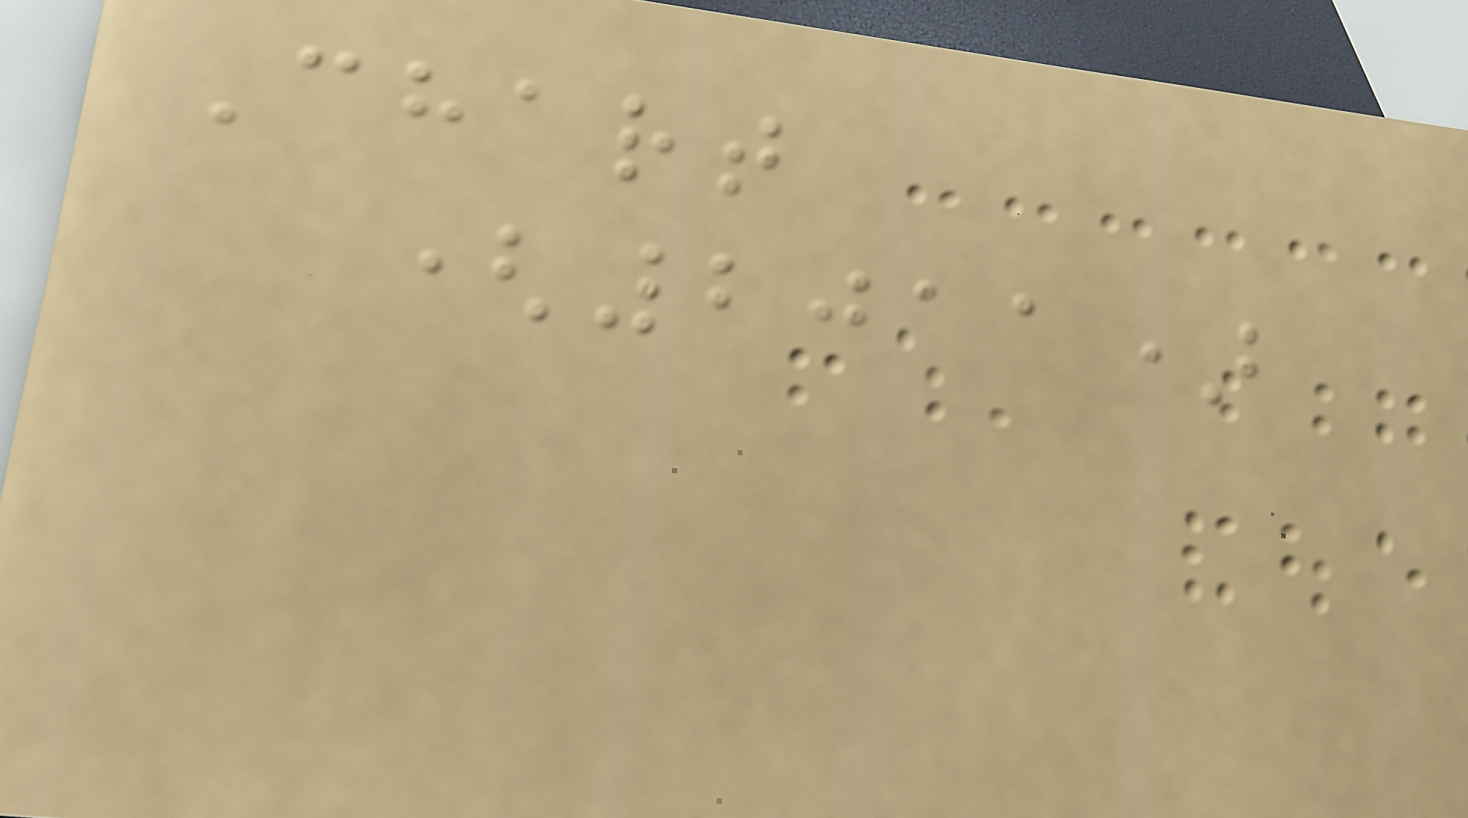Chart
(2011)
